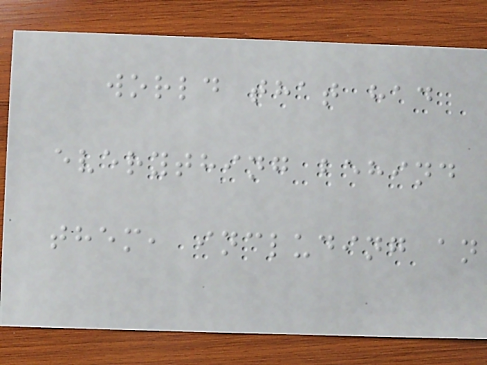world that had
everything behind
them, including an
